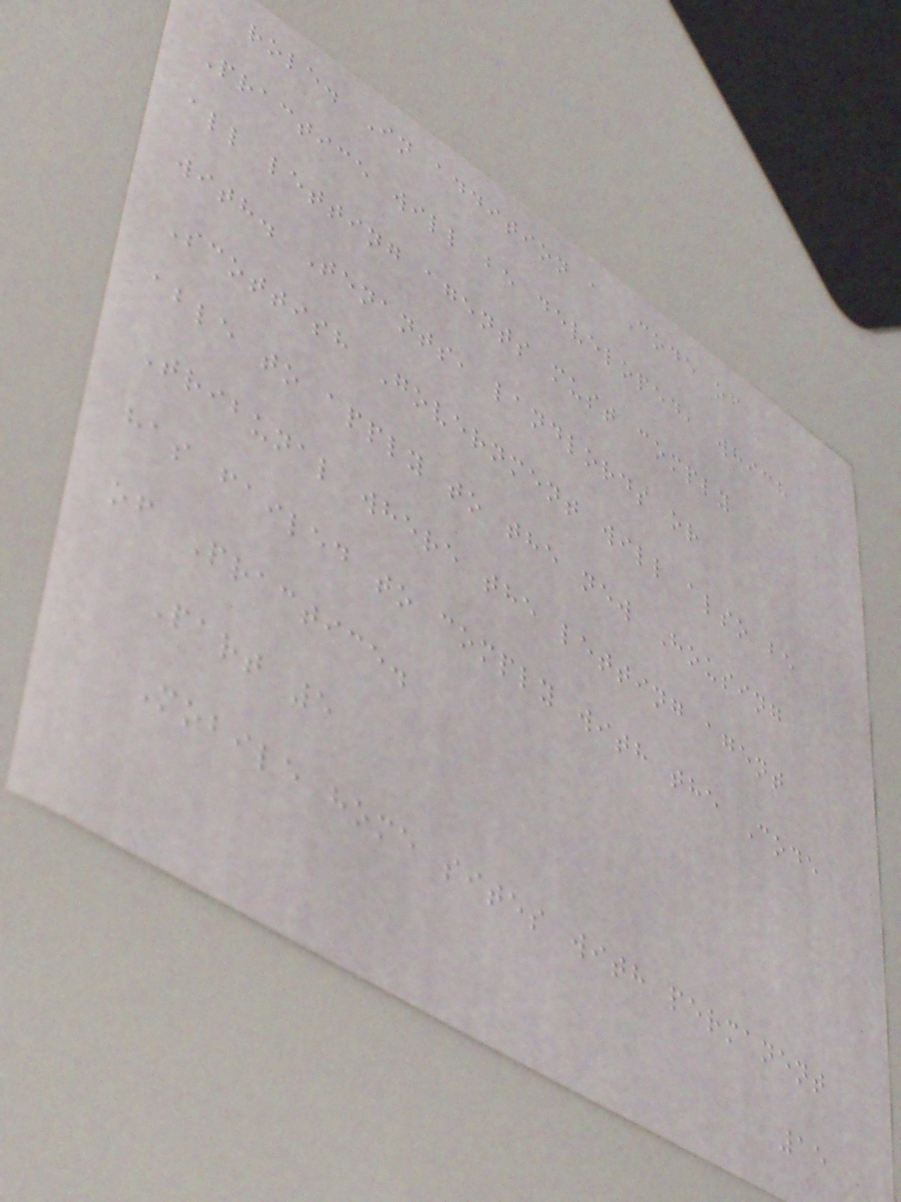role. In addition a Code of
Practice will be developed, which
all letting agents must comply
with. Tenants, landlords or
Scottish Government will also be
able to apply to the new Housing
Tribunal where the letting agent
has failed to comply with the Code
of Practice.
Part 5
Mobile home sites with permanent
15
